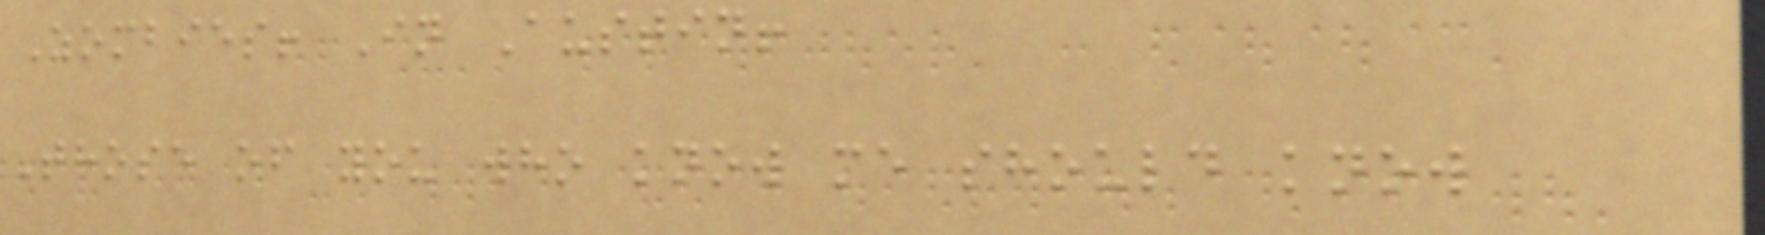Zombies! In Austin!
Those of you who know me should know
